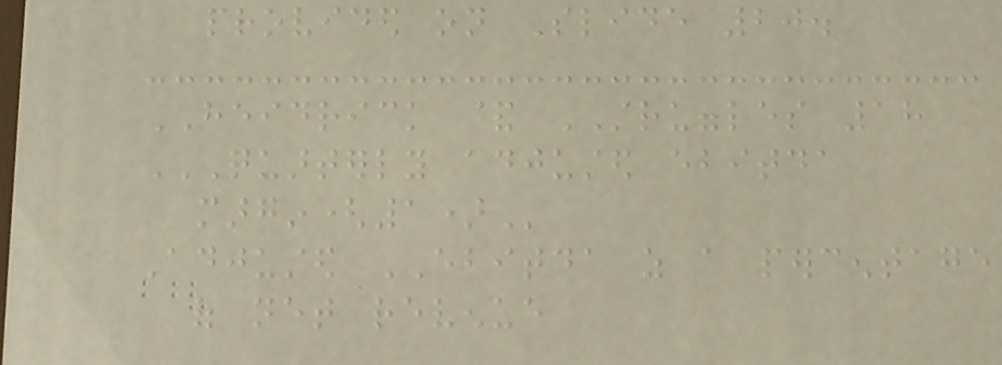provided on Slide 20.
HEIDRICK & STRUGGLES 18
QUARTERLY ADJUSTED EBITDA
MARGIN(1)
Adjusted EBITDA as a percentage
of net revenue
